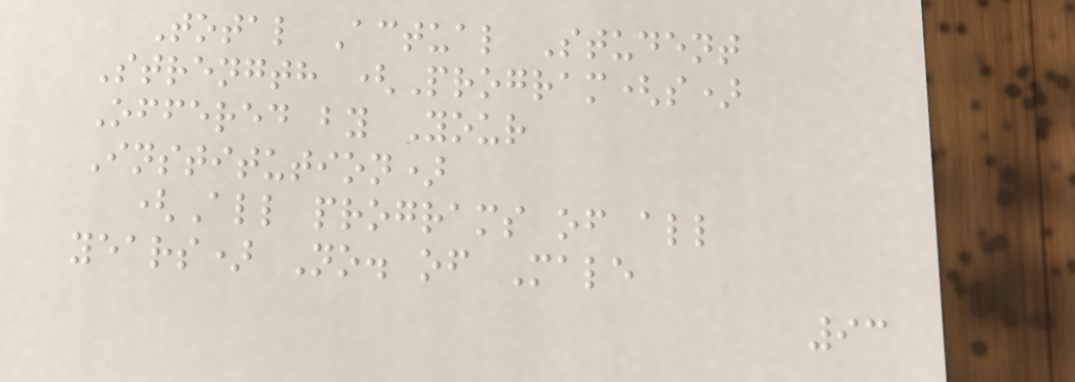Total Actual Student
Strength (Program(s)
Offered by Your
Institution)
(All programs of all
years) No. of Male
93
